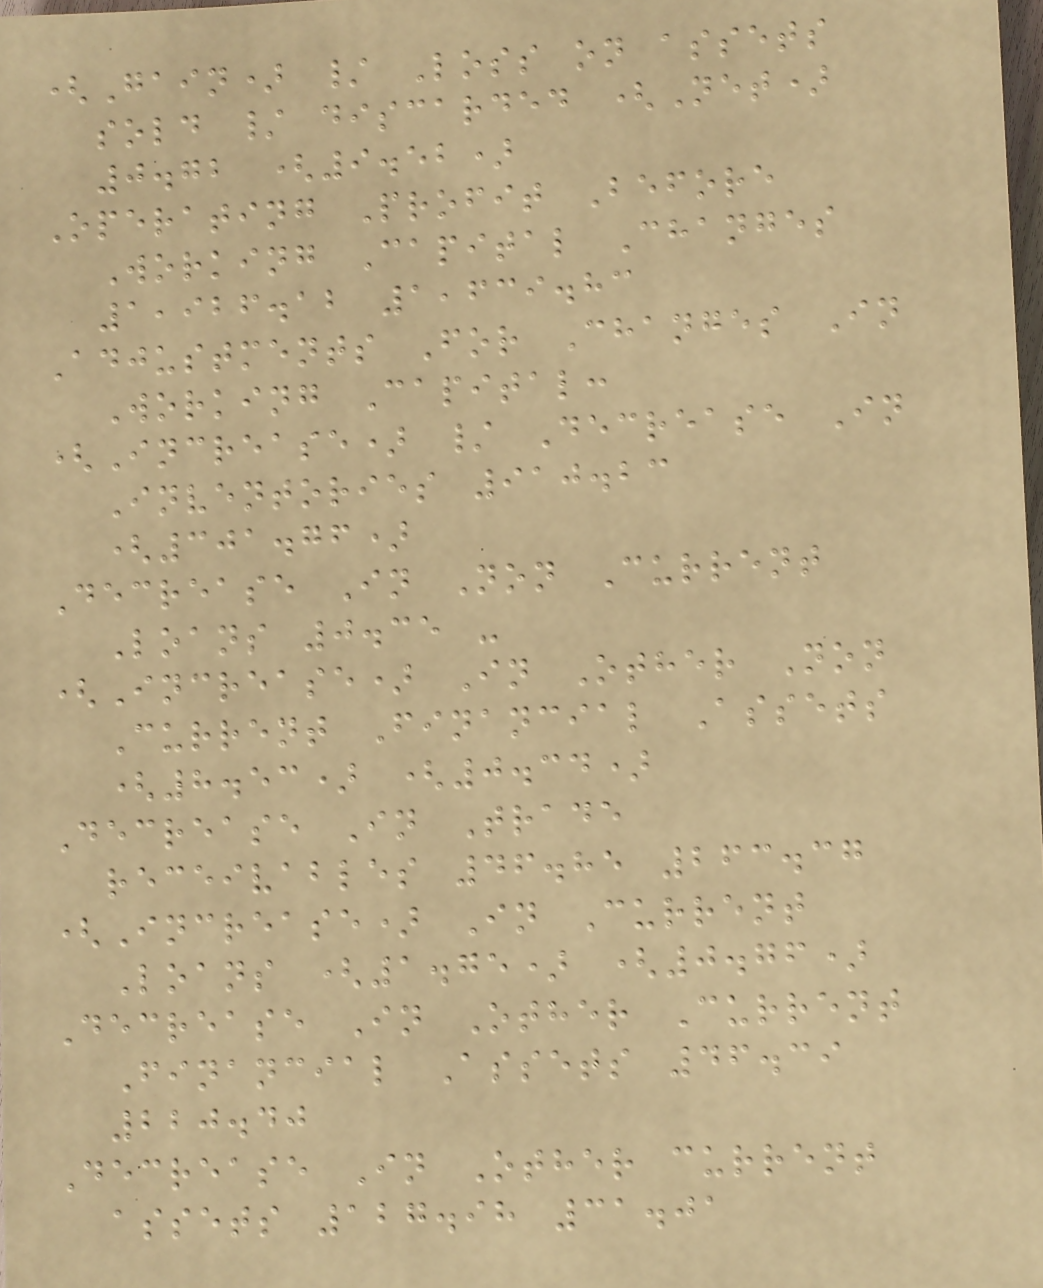(Gain) / Loss on assets
sold / discarded (Net)
0.72 (9.52)
Operating Profit Before
Working Capital Changes
1,926.12 1,639.83
Adjustments For Changes In
Working Capital:
(Increase) / Decrease In
Inventories 910.23
(301.76)
Decrease In Non Current
Loans 0.35 -
(Increase) In Other Non
Current Financial Assets
(8.53) (0.34)
Decrease In Trade
receivables 46.85 263.37
(Increase) In Current
Loans (1.75) (0.76)
Decrease In Other Current
Financial Assets 46.39
220.40
Decrease In Other current
assets 127.98 31.01
